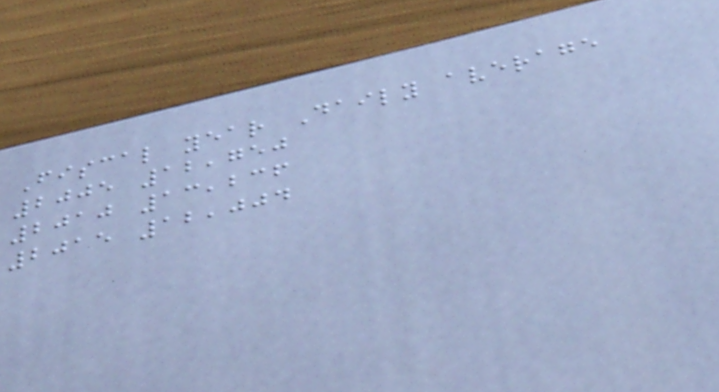Fiscal year Daily average
2005 12,750
2010 13,236
2015 12,004
